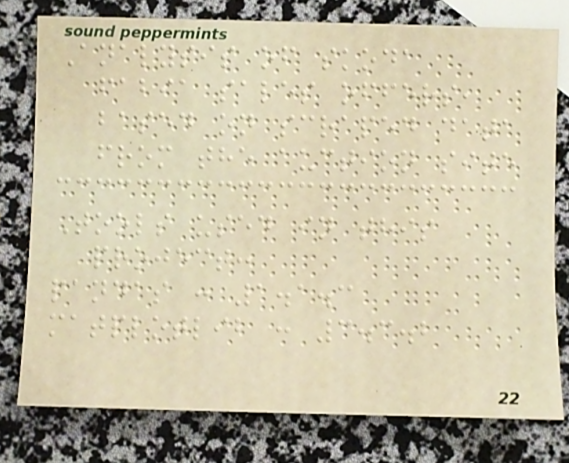Analysis of skoda
fabia sales offers,
based on scraped data
from the auction site
Tools used in this
project:
pandas : 1.1.3
matplotlib : 3.3.2
